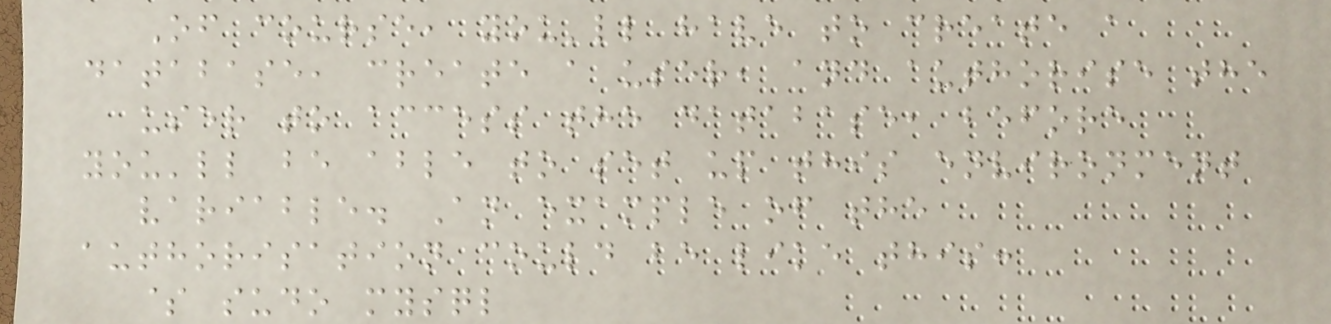Of course, you'll have to create a
database, create a user, and authorise the
user to access the database, before
you'll be able to set up this environment
variable. An example of the
authorisation could be like this:
$ sudo mysql
